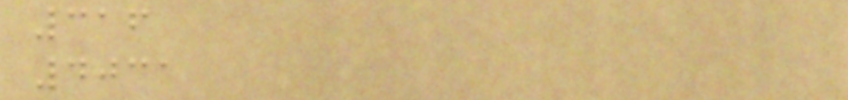316
4031
